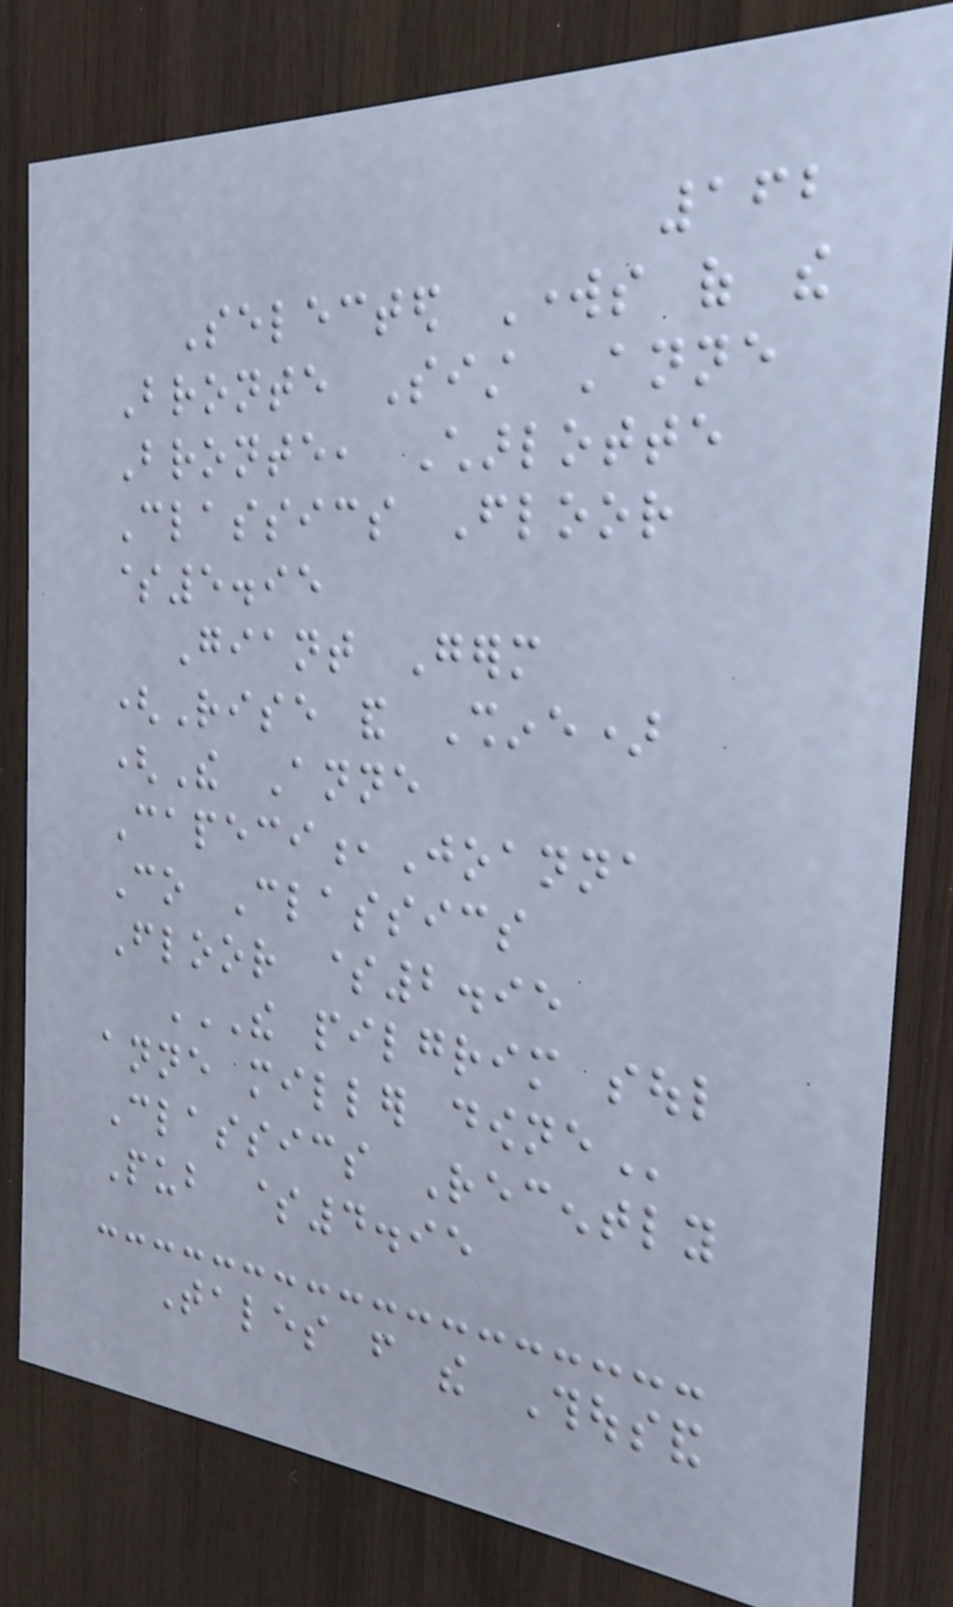162
Selected Works of the
Bronte Sist Anne
Bronte, Charlotte
Classics Floor
$5.95
Giant Germ
(Rise and Shine)
(The Anne
Capeci,Joanna
Co Classics
Floor $2.95
THE PILGRIM SOUL
ANNE MILLER DOWNE
Classics Recently
Pub $4.95
Tales from the Thousand
